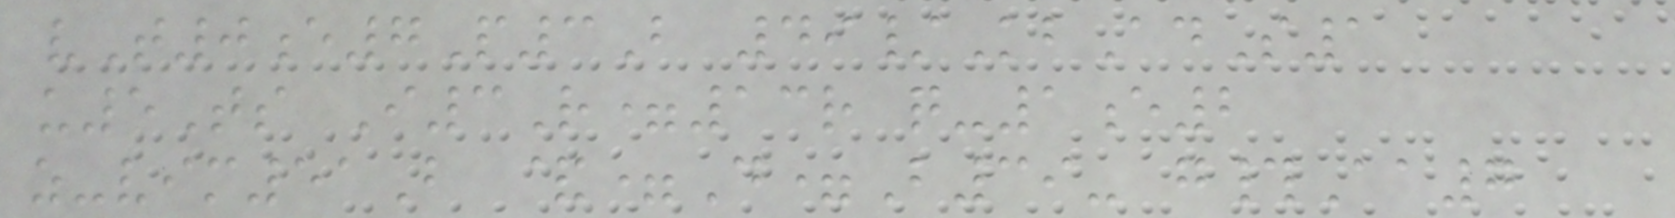vT0e7P3B 49/KbAdS1
u5Ts I3R=13r q-1e2
z-vim51B &=D=B39- g#Aa7
